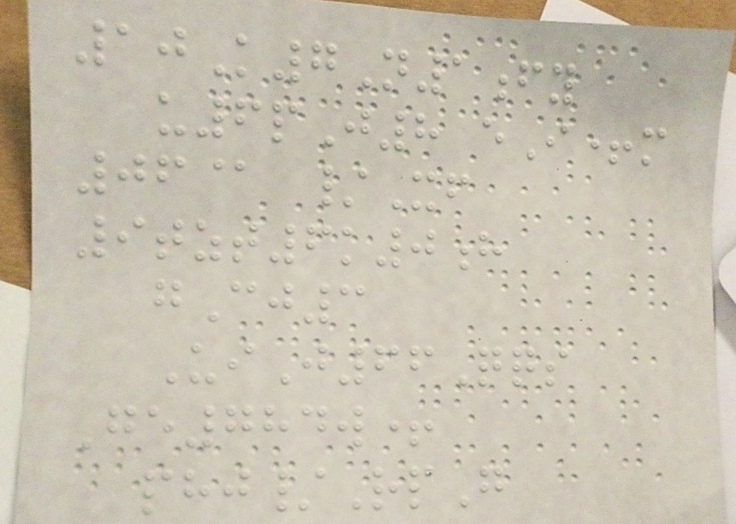10K7N1fy
u6pJ8 eI+m
06@ /Xf
9tzt6k0h
gCj3
UiJ66Qqs
Ge784w+
phj/RpG
